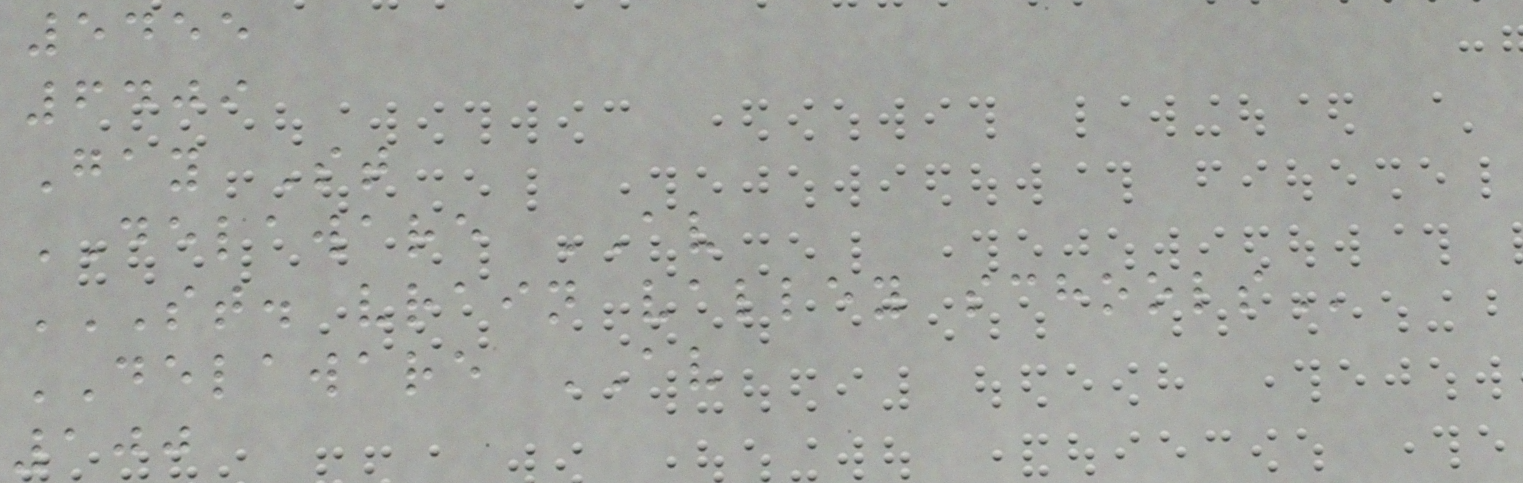5455
6409
Gay St
DELAWARE AV
ST. VRAIN VALLEY SCHOOLS
DELAWARE AV
100
